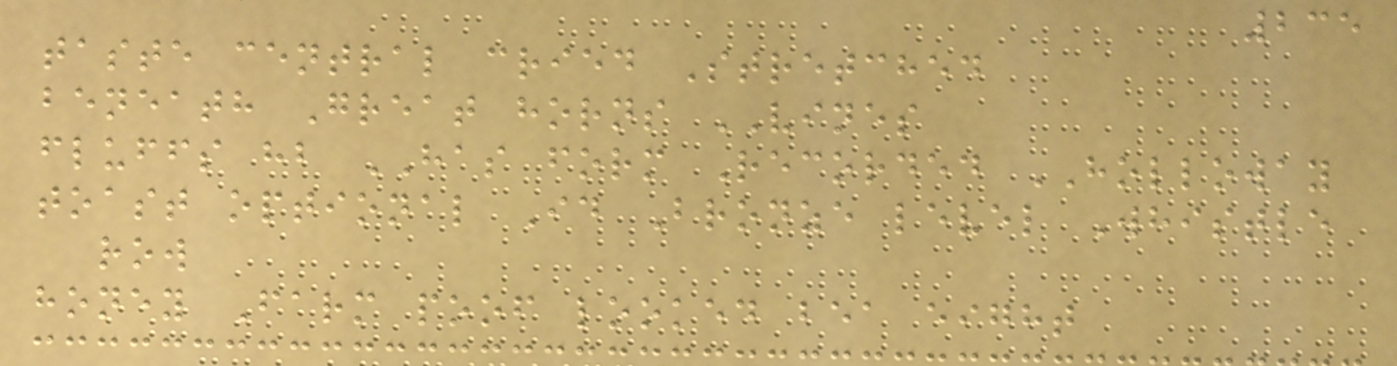235
taste central cried Stretched
beneath Great horns VINES
fluffs hb HAS form Recorded HOLLOWAY
toast optional Id Bronze level Whistle
row
honey Farm poof looked bea eight
